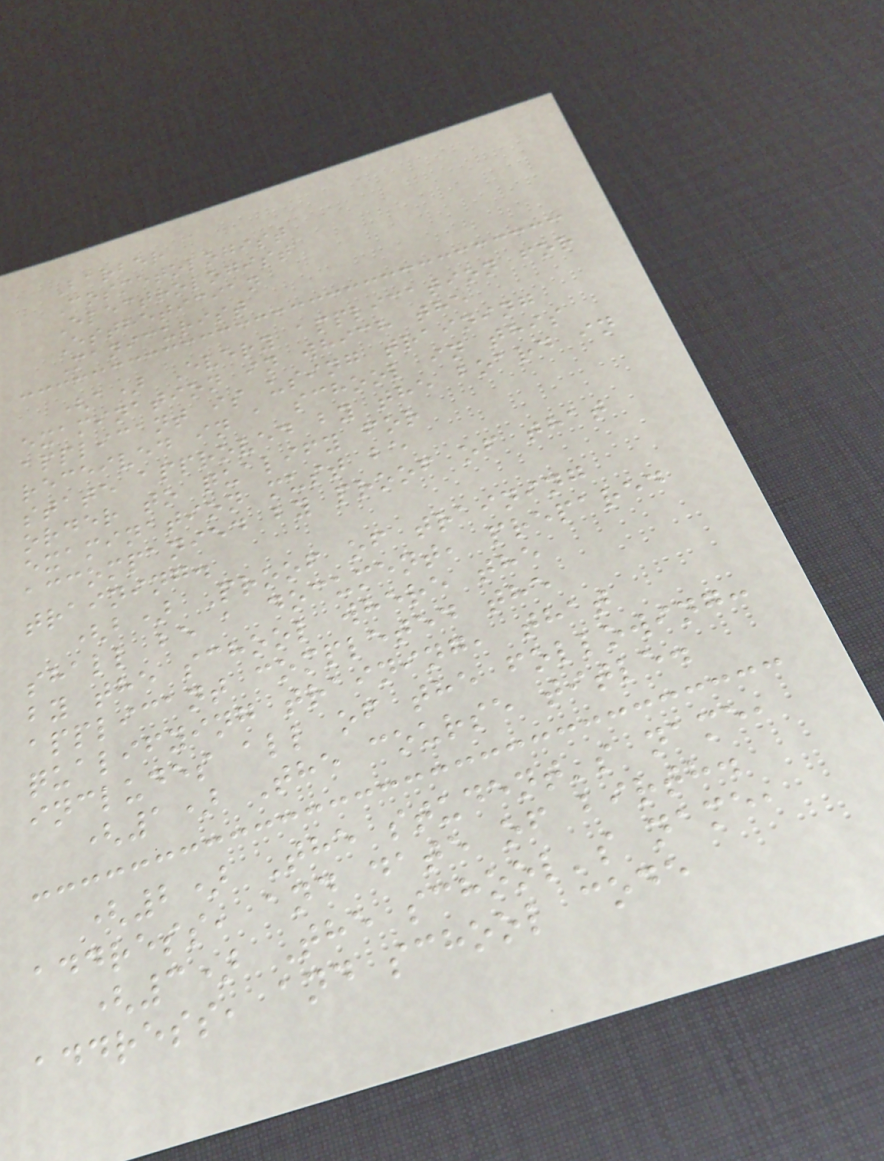Barber
Cosmetologist
Electrologist
Esthetician
Manicurist
(a) Every application for
examination in which the
applicant is using training
received in a school in this
state approved by the board in
order to qualify for
examination must be
accompanied by proof of that
training.
(b) Proof of training
shall be a document, prepared
by the school where the
applicant completed the
qualifying training, that
includes all of the following:
(1) The course title.
(2) The student's name,
address, and date of birth.
(3) The school's name,
address, and school code
